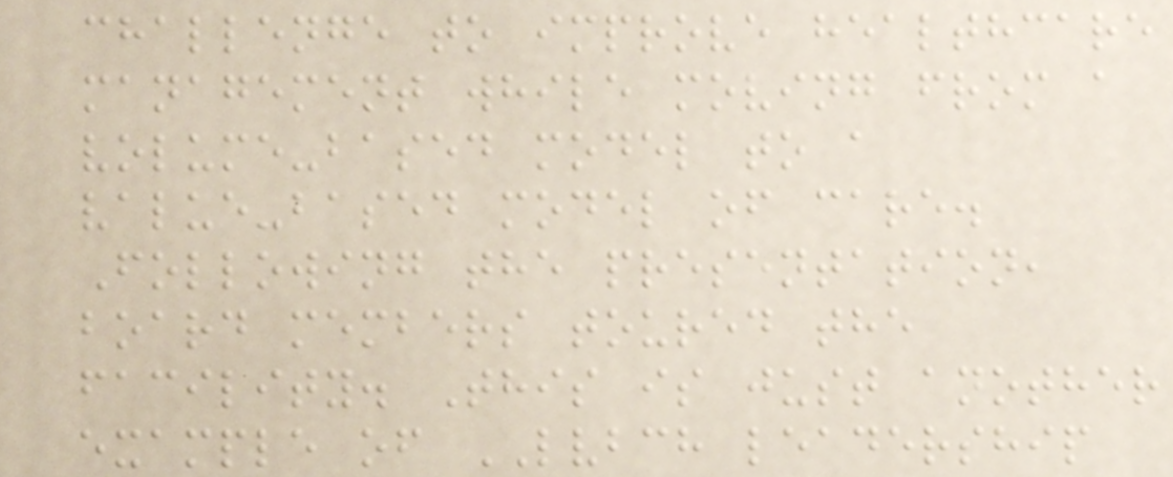challenge to improve healthcare
management while moving from a
volume-based model to a
value-based model of care.
Following the presentation,
board members toured the
facility. This is just another
example of LVBCH leadership
